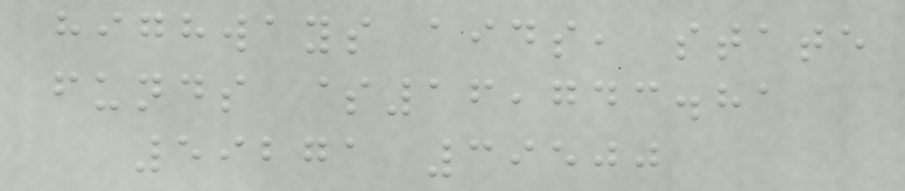highways aids, state
funds $16,743.81
59271 39500
